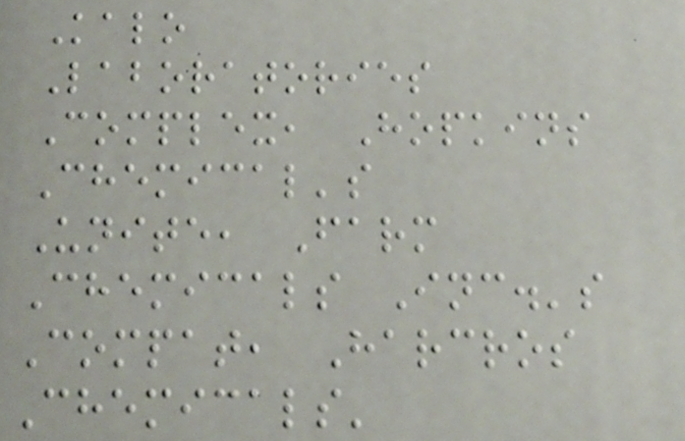Kalo
Laboratories
Complex, Hopkins
Chemical's
Unite, Farm
Chemicals Inc.'s
Compat, Harcros
Chemicals'
